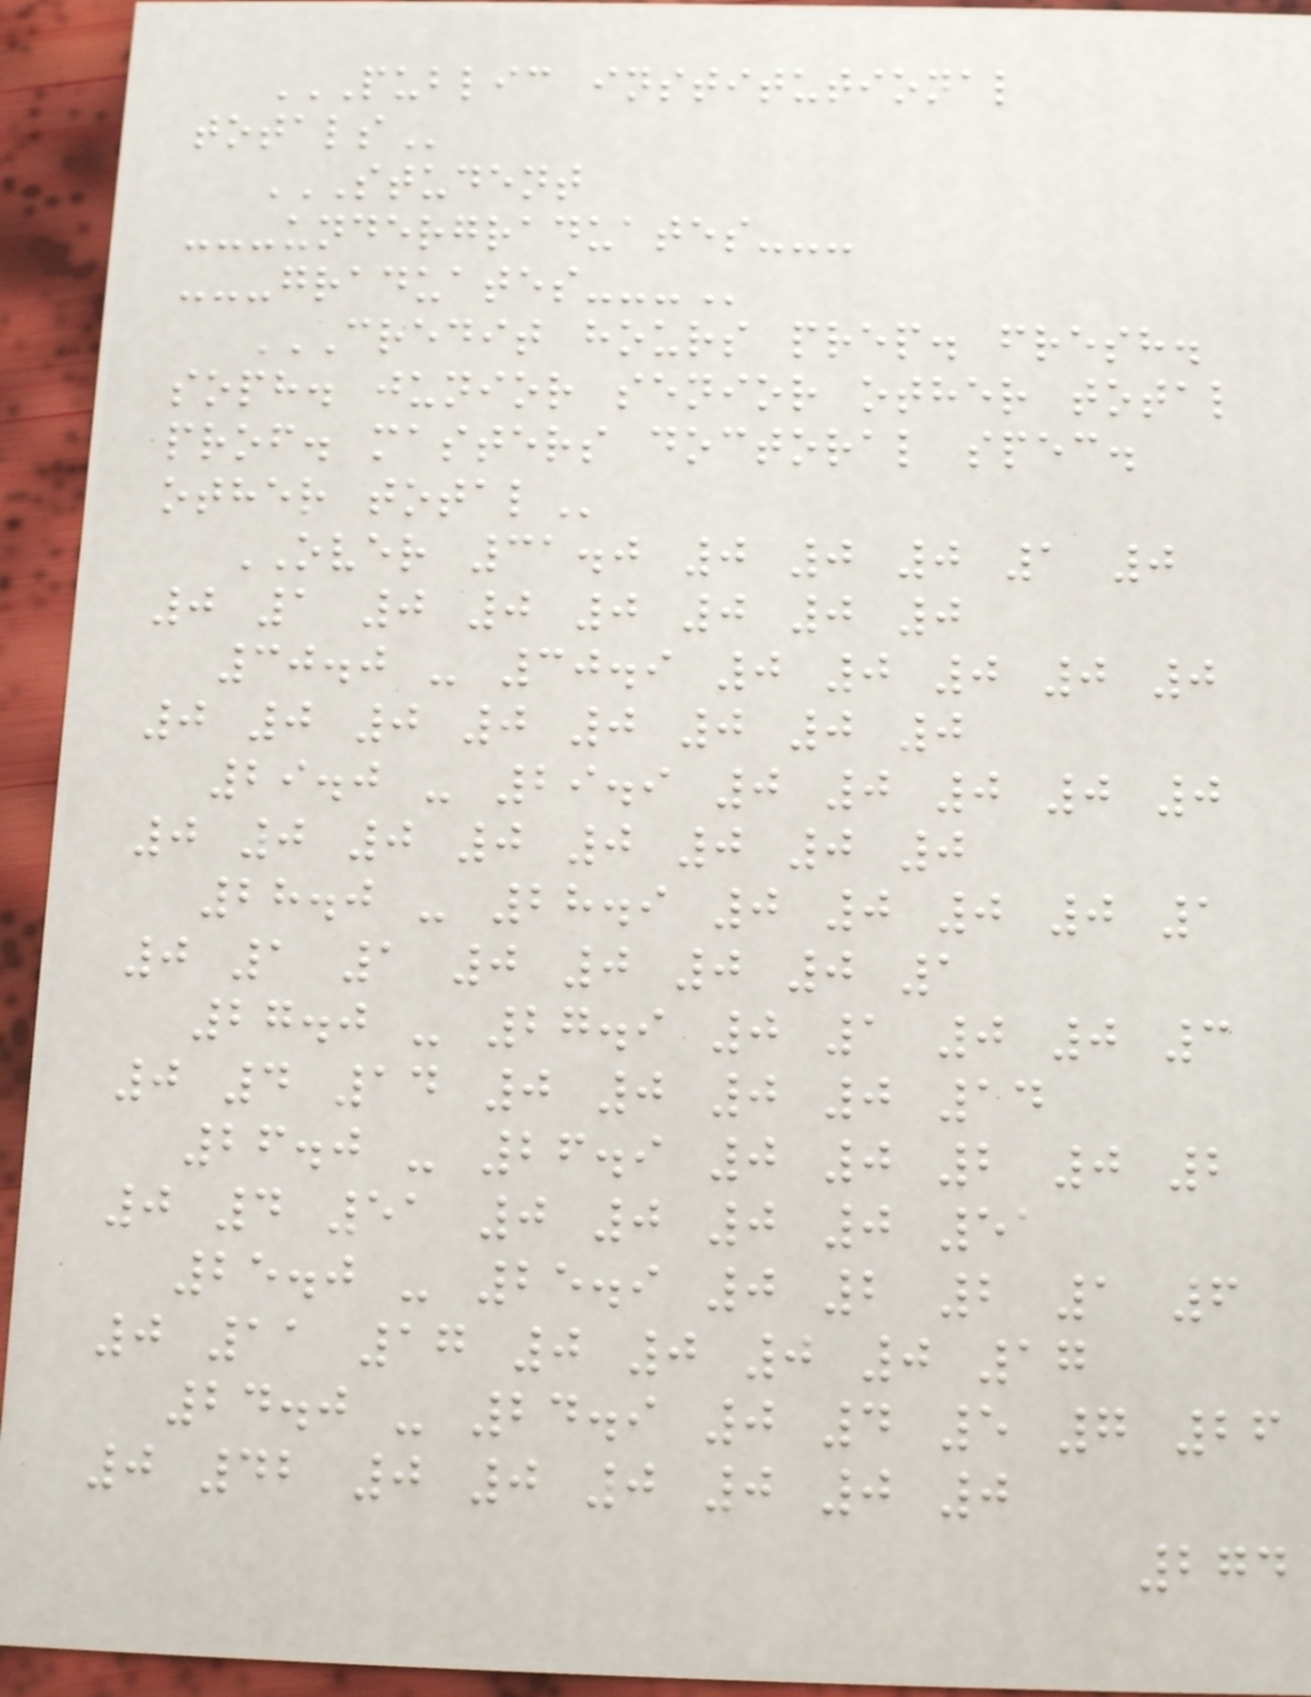PUBLIC INSTITUTIONAL
TOTALS
STUDENT
---UNDERGRADUATES---
---GRADUATES---
CREDIT HOURS PREP. FRESH.
SOPH. JUNIOR SENIOR OTHER TOTAL
PROF. MASTERS DOCTORAL SPEC.
OTHER TOTAL
OVER 31.0 0 0 0 1 0
0 1 0 0 0 0 0 0
30.0 - 30.9 0 0 0 0 0
0 0 0 0 0 0 0 0
29.0 - 29.9 0 0 0 0 0
0 0 0 0 0 0 0 0
28.0 - 28.9 0 0 0 0 1
0 1 1 0 0 0 0 1
27.0 - 27.9 0 1 0 0 3
0 4 14 0 0 0 0 14
26.0 - 26.9 0 0 2 0 2
0 4 51 0 0 0 0 51
25.0 - 25.9 0 2 2 1 6
0 11 17 0 0 0 0 17
24.0 - 24.9 0 4 5 7 26
0 42 0 0 0 0 0 0
274
